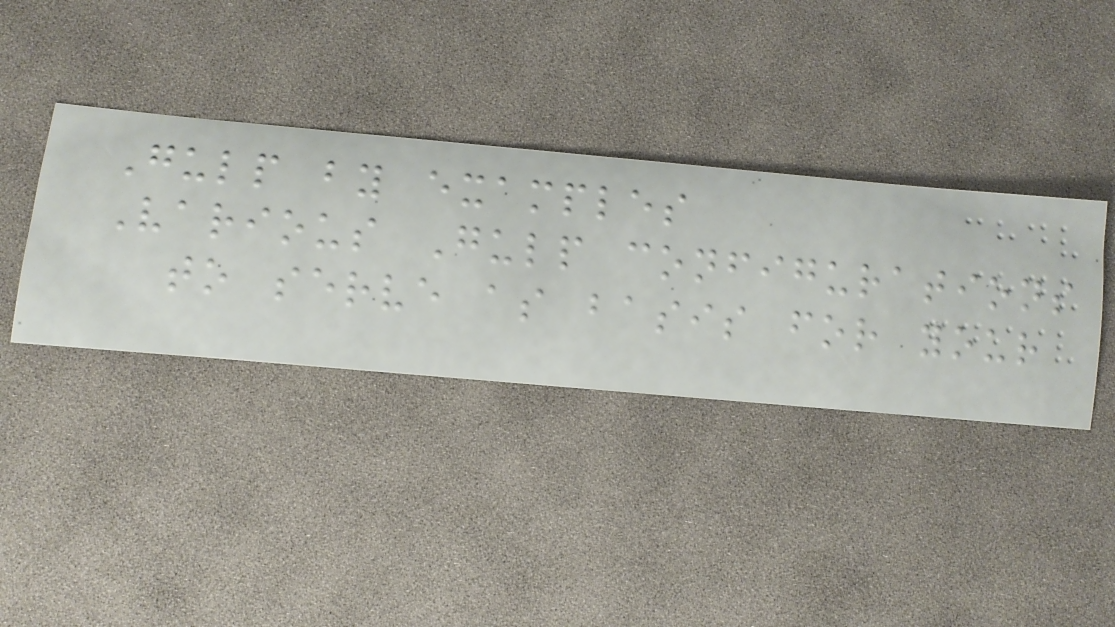Gulp by examples
Various Gulp configurations
to serve as basis for your
